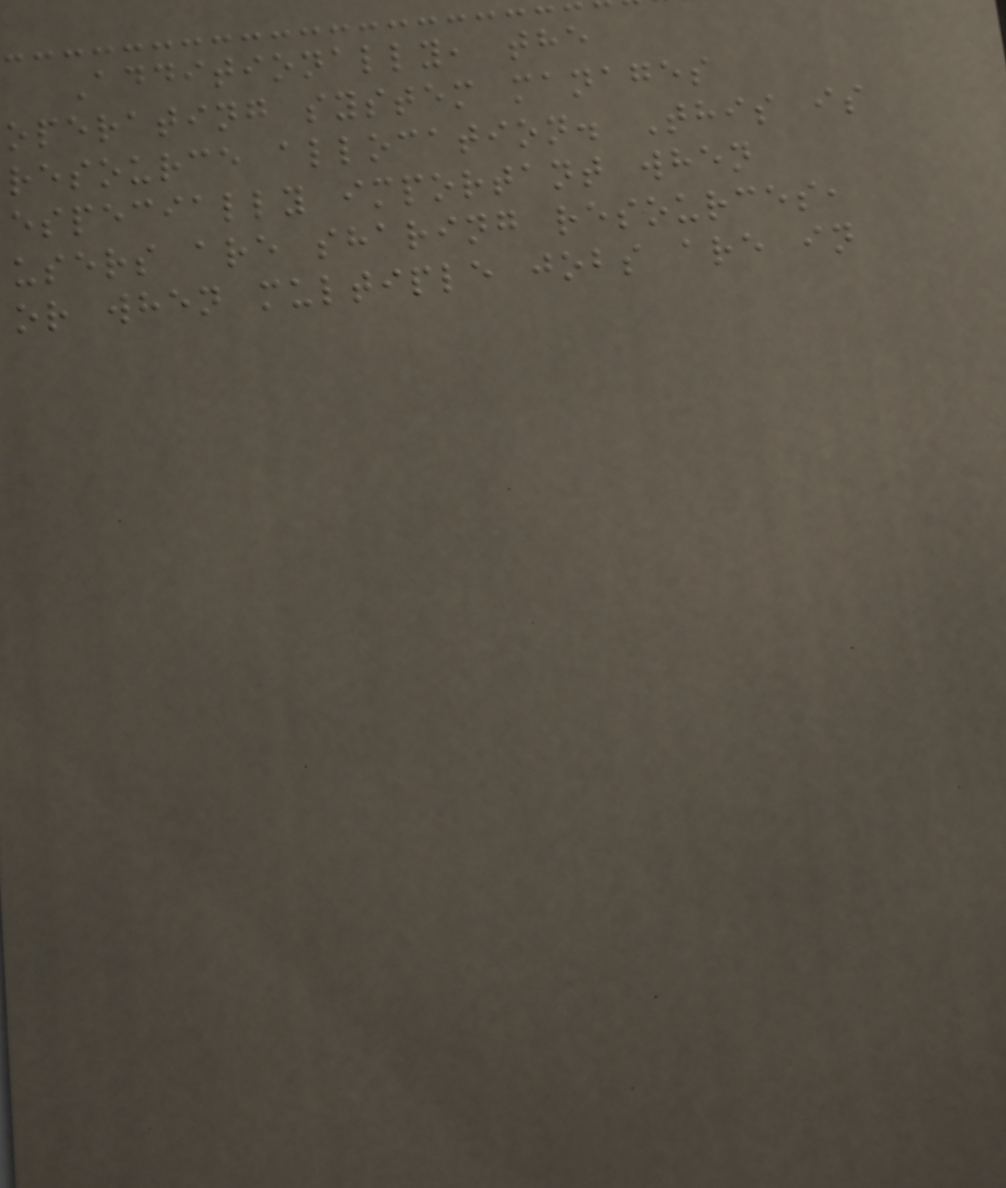Additionally, the
operating system manages
resource allocation. This is
especially important when
users are sharing resources,
or when multiple jobs are in
